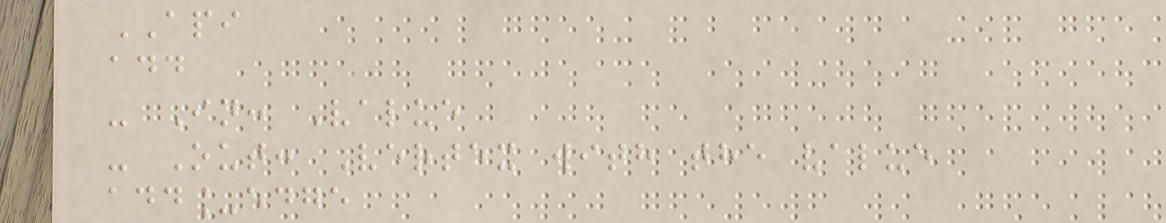API
add
- In: Value
- Out: Vertex with the value
add_edge
